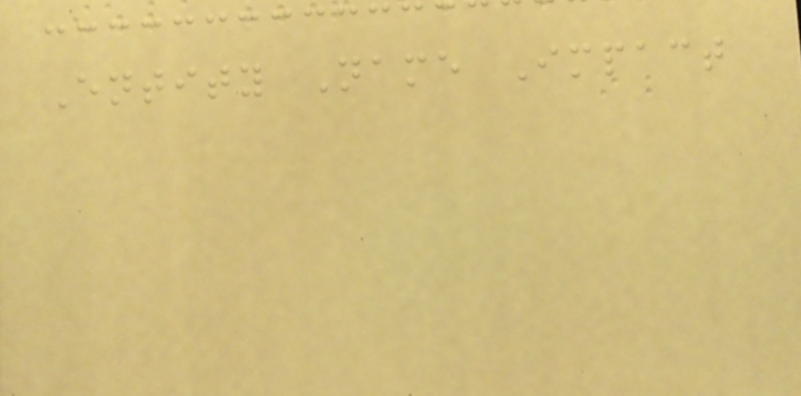Entity Name Impact
